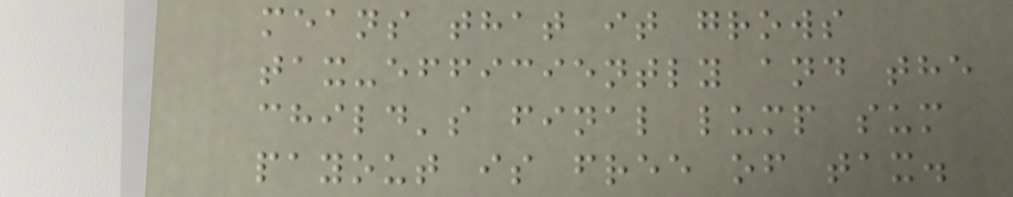means that it grows
tax-efficiently and the
child's final lump sum
payout is free of tax.
